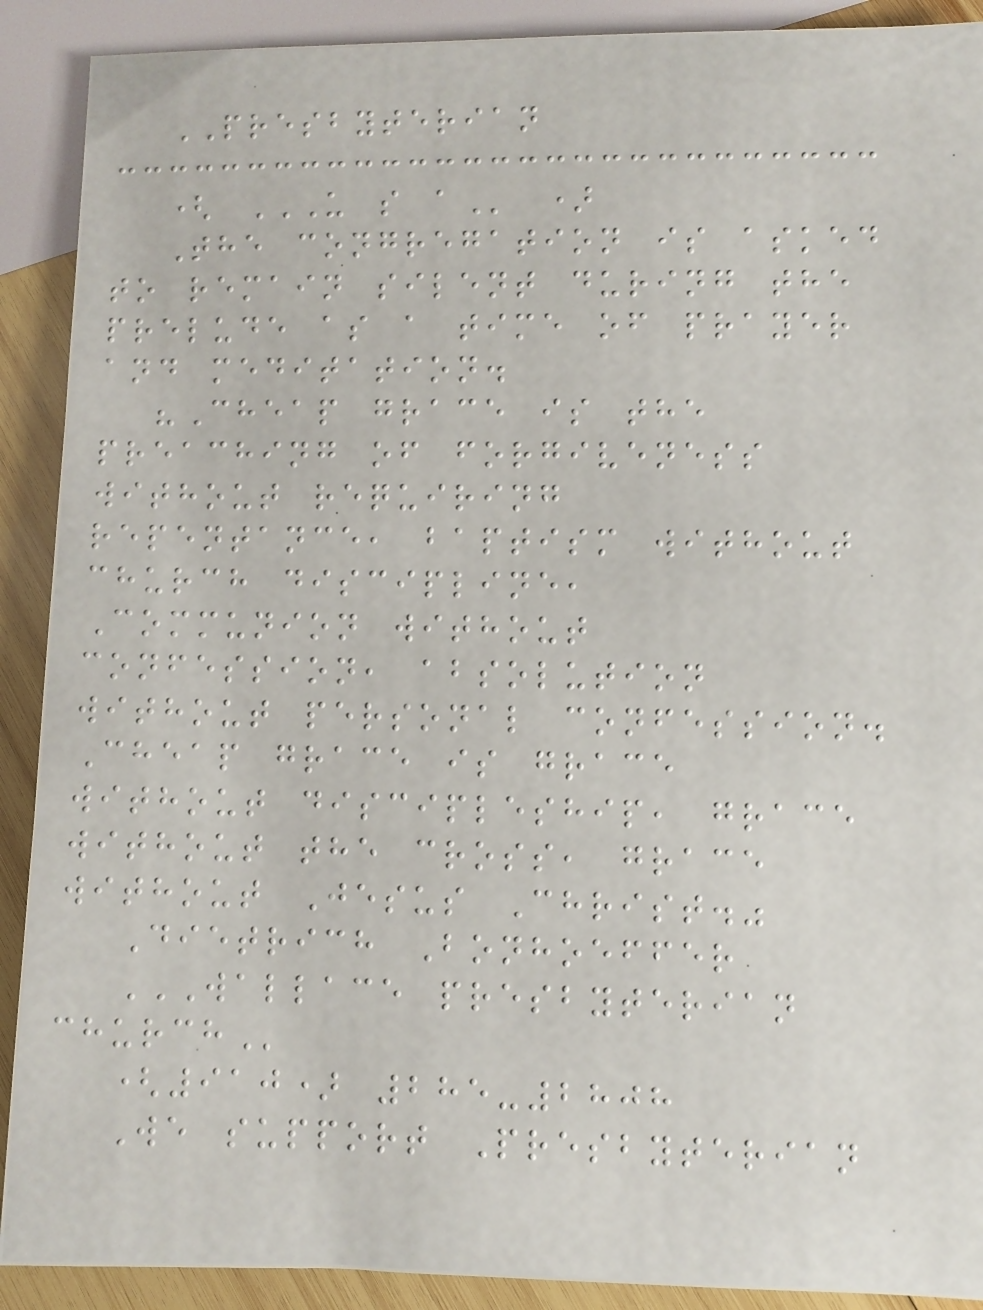PRESBYTERIAN
( U S A )
The congregation is asked
to remain silent during the
prelude as a time of prayer
and meditation.
"Cheap grace is the
preaching of forgiveness
without requiring
repentance, baptism without
church discipline,
Communion without
confession, absolution
without personal confession.
Cheap grace is grace
without discipleship, grace
without the cross, grace
without Jesus Christ."
Dietrich Bonhoeffer
WALLACE PRESBYTERIAN
CHURCH
(910) 285-2808
We support Presbyterian
